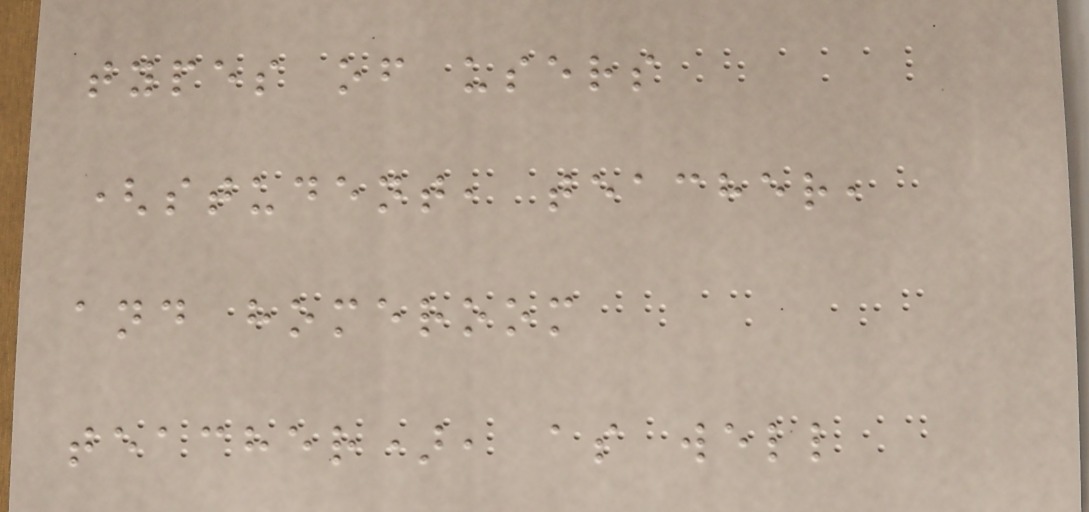types of users
(student, teacher,
and homeroom
teacher), as well
